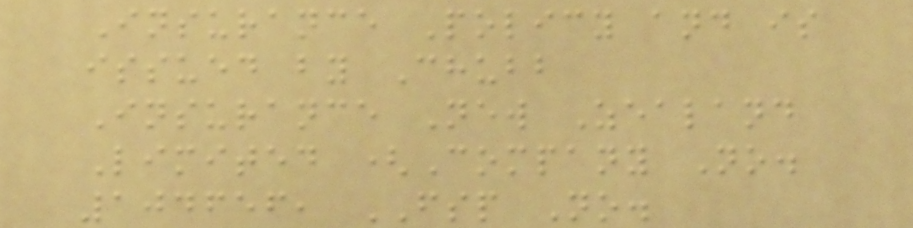Insurance Policy and is
issued by Chubb
Insurance New Zealand
Limited (Company No.
104656, FSP No.
